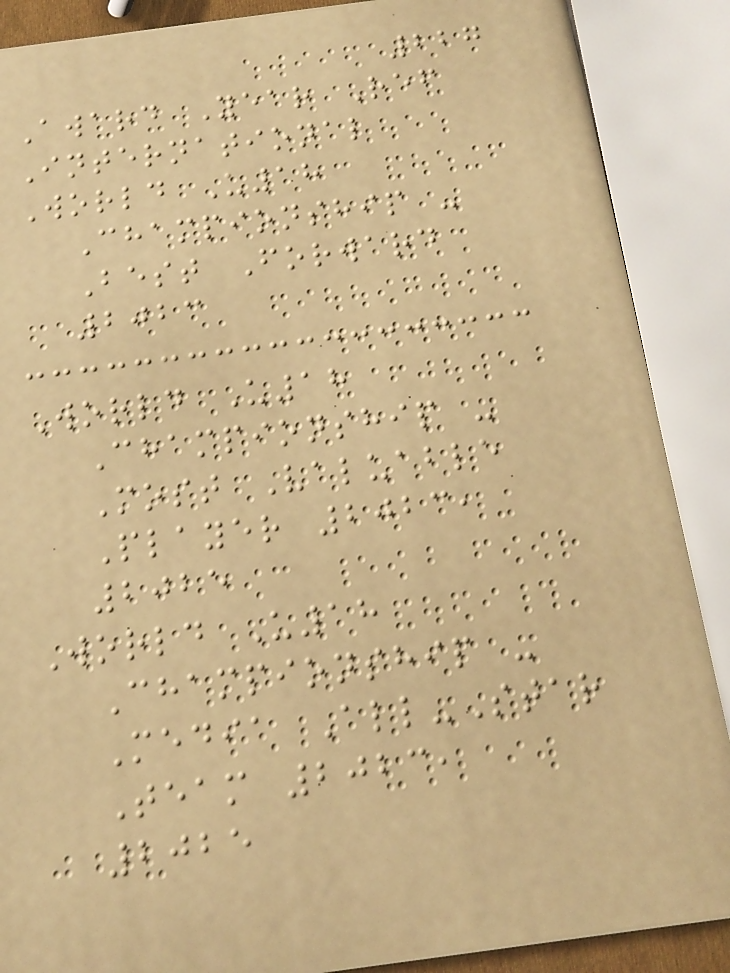227
Award Year Ref
International
World U18
Championship -
Best Forward
2023
World U18
Championship -
Most Valuable
Player 2023,
2025
World U18
Championship -
Media All-Star
Team 2023,
2025
